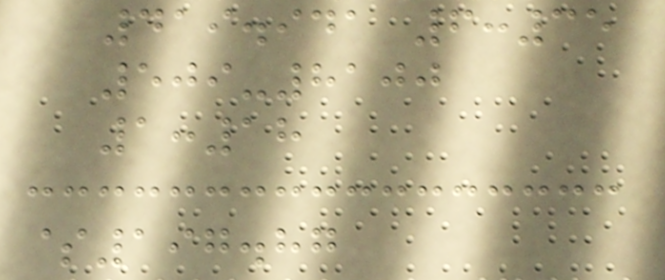419.941 6:35
509-8100
1:18
$197.87
